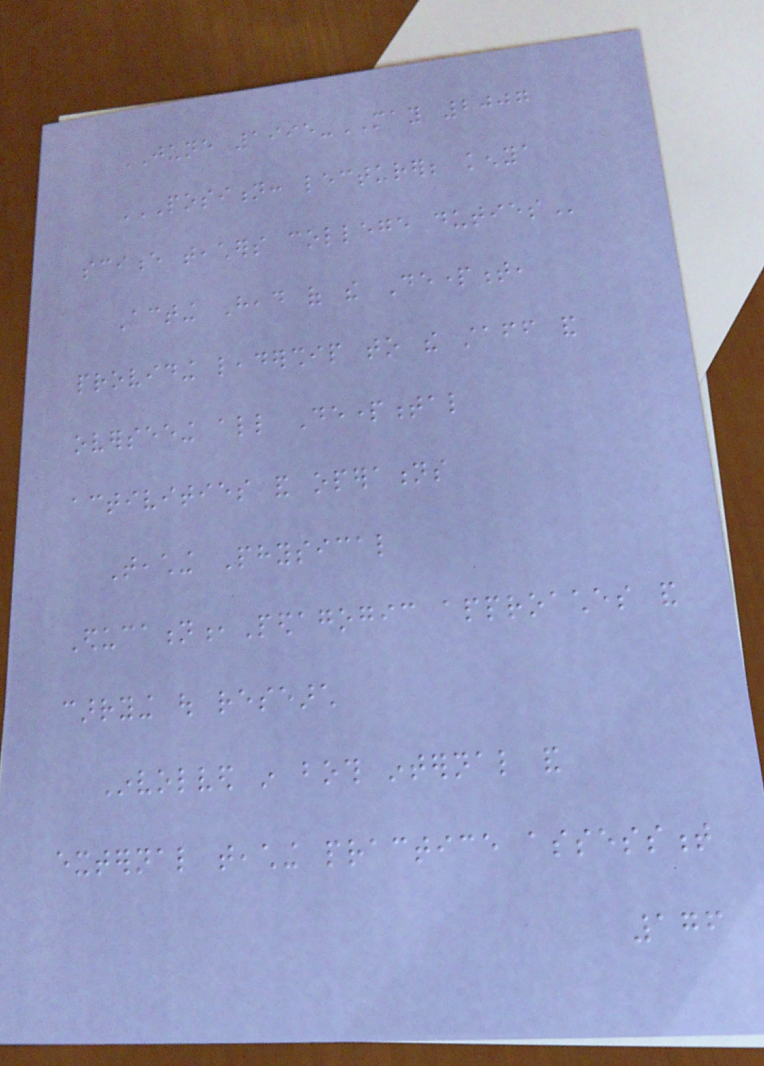JUNE 1995-MAY 2007
POSITION: LECTURER; KENYA
SCIENCE TEACHERS COLLEGE DUTIES
Acting Head of the Department,
providing leadership to the staff and
overseeing all Departmental
activities and operations
Teaching Physical
Education,Pedagogic approaches and
carrying out research
Involved in both internal and
external teaching practice assessment
176
